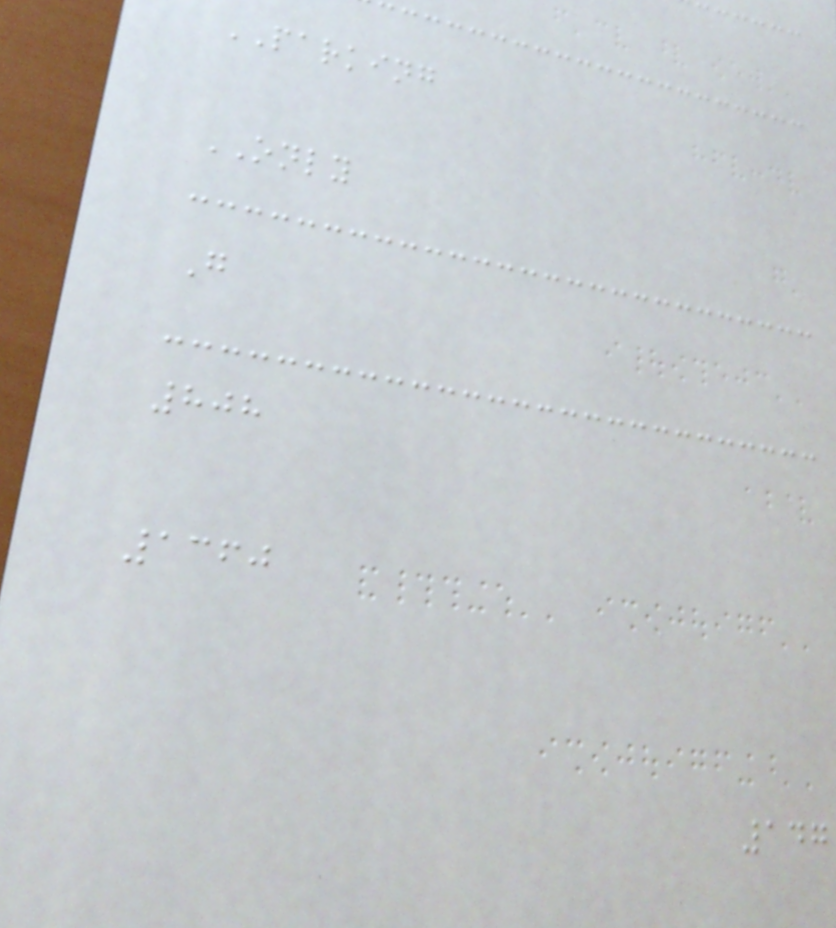PARKING
ONLY
G
808
1360
147
